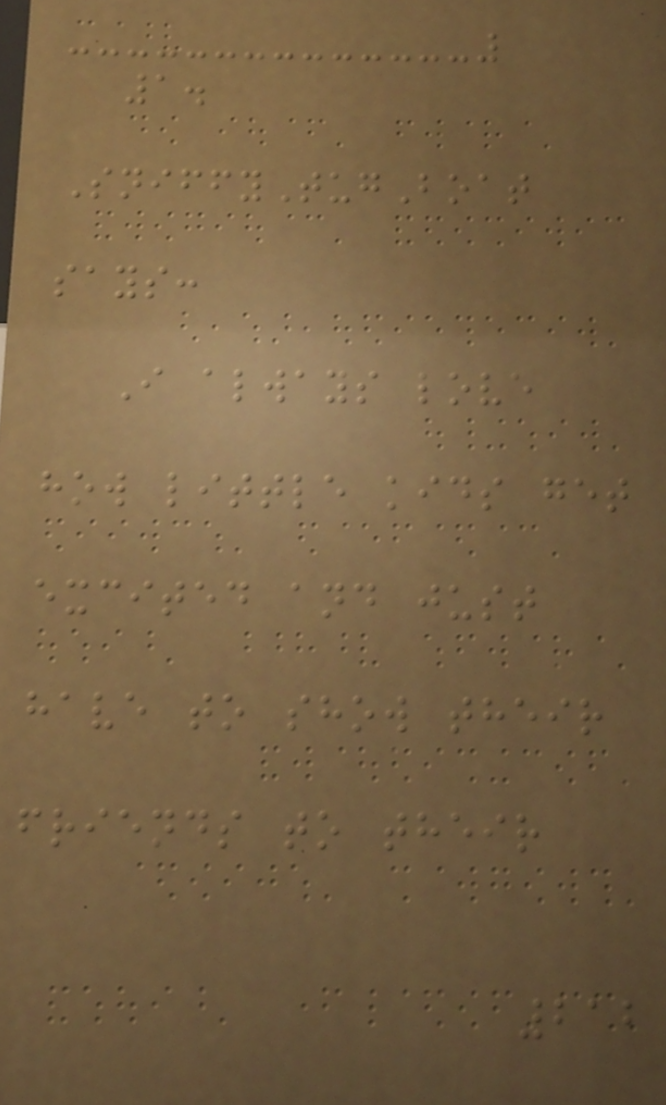1.
SniffyTugBoat
says:
I always love
how little kids get
excited and just
have to show their
friends to their
212
